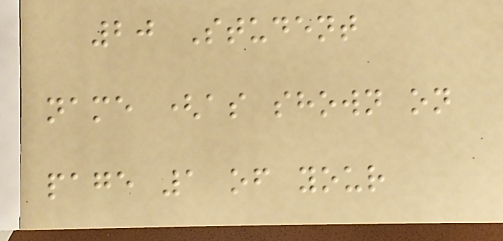20 Student
name (as shown on
page 1 of your
